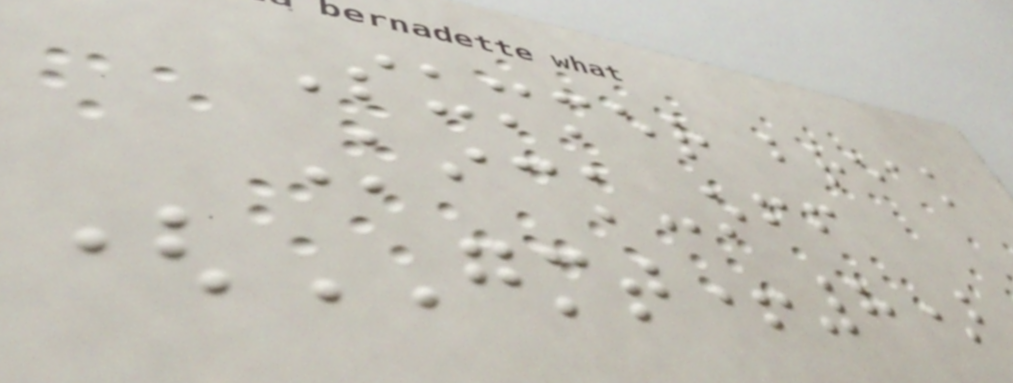Summer break
Kick-off
(GMT+8)
